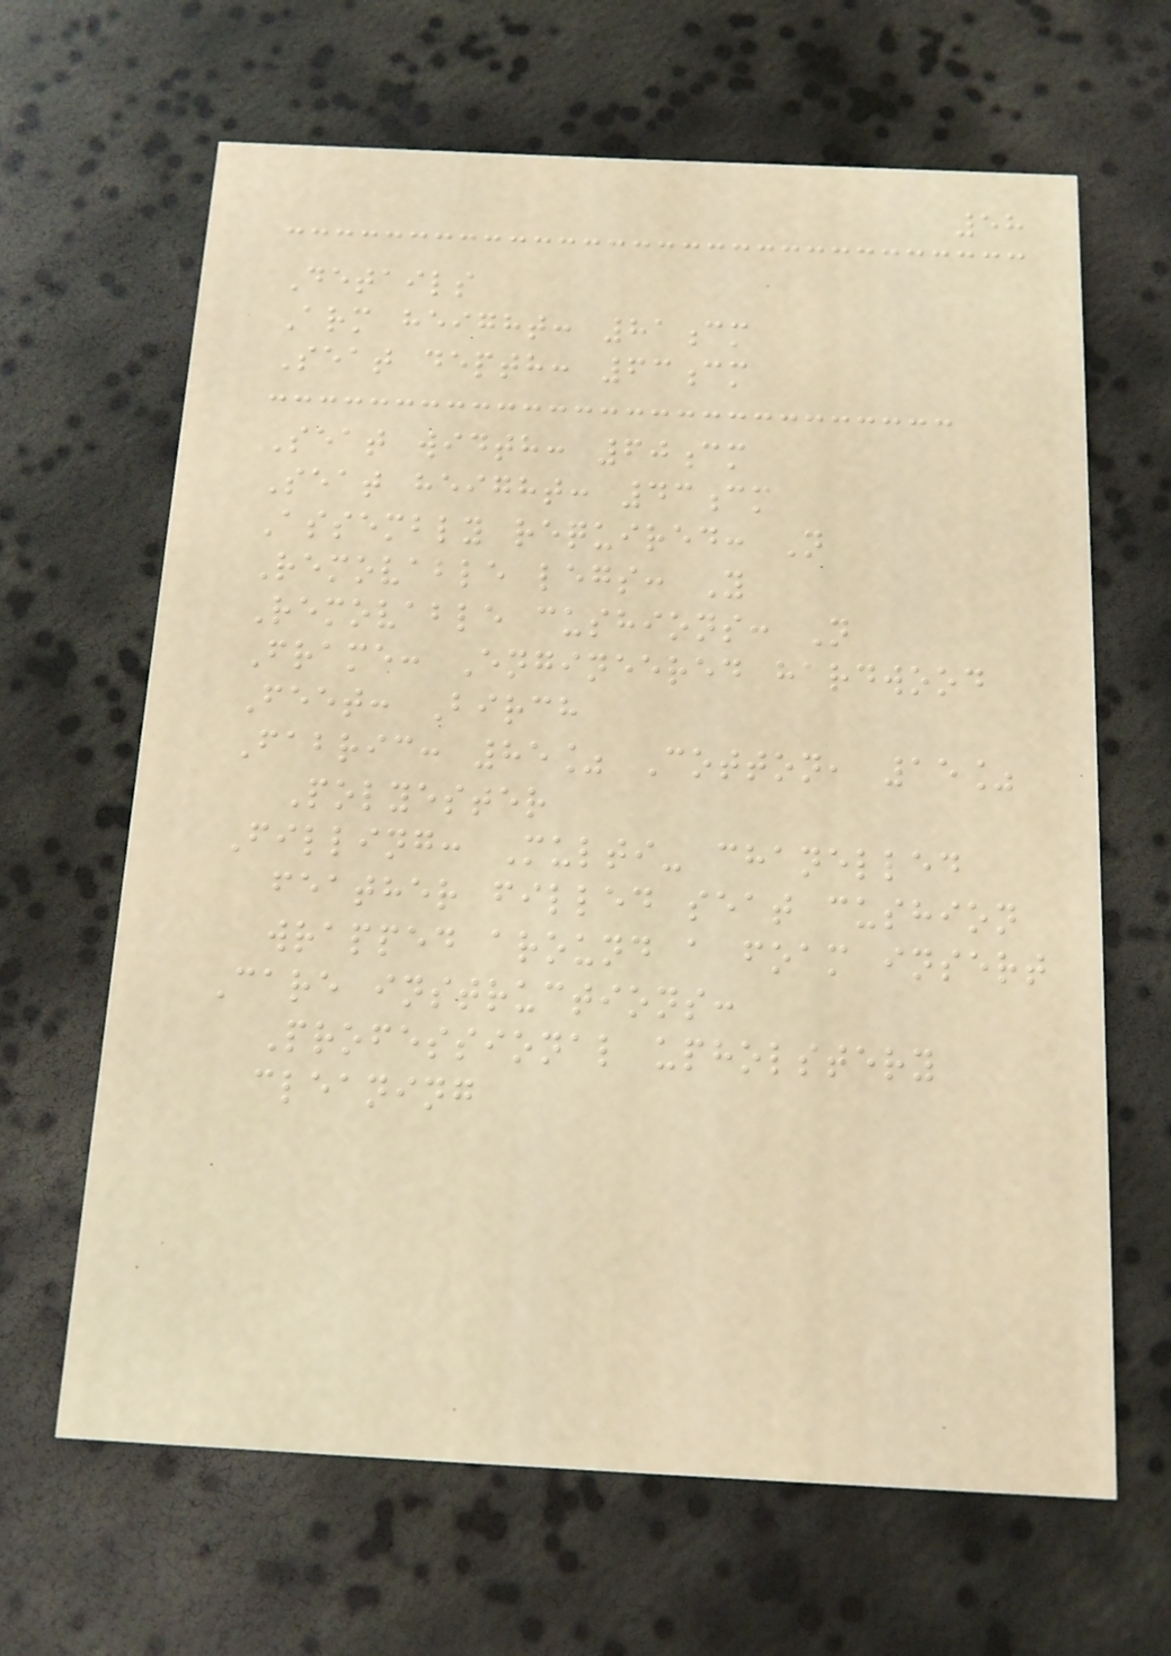58
Details
Arm height: 81cm
Seat depth: 63cm
Seat width: 60cm
Seat height: 43cm
Assembly required: N
Removable legs: Y
Removable cushions: N
Frame: Engineered hardwood
Feet: Birch
Fabric: 85% Cotton, 15%
Polyester
Filling: Multi- chanelled
feather filled seat cushion
wrapped around a foam insert
Care instructions:
Professional upholstery
cleaning
